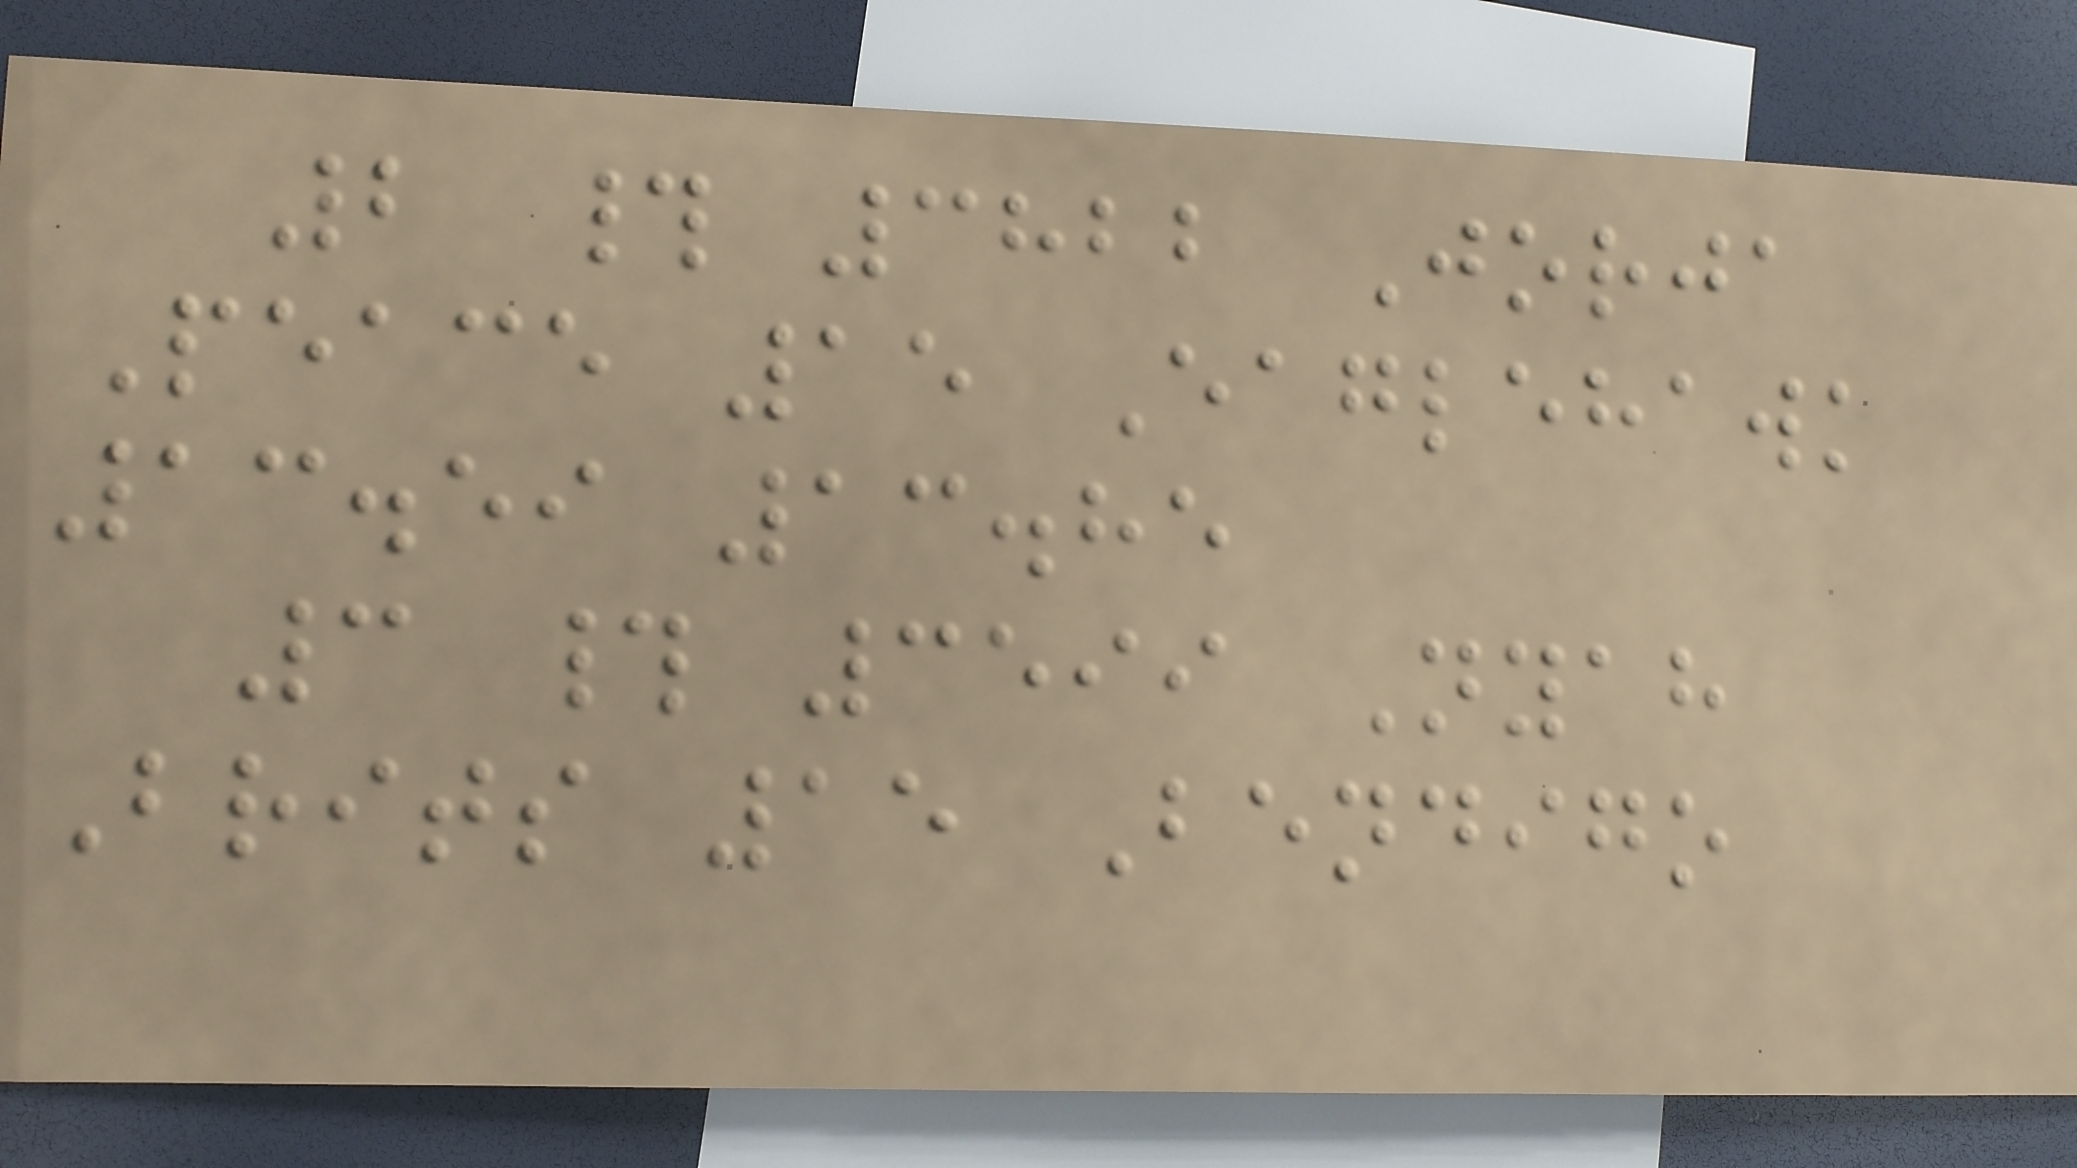2 # 3822 Jorja
Peace 15 Eaglehawk
13.59 13.85
3 # 3599 Nyah
Brits 15 Bendigo
